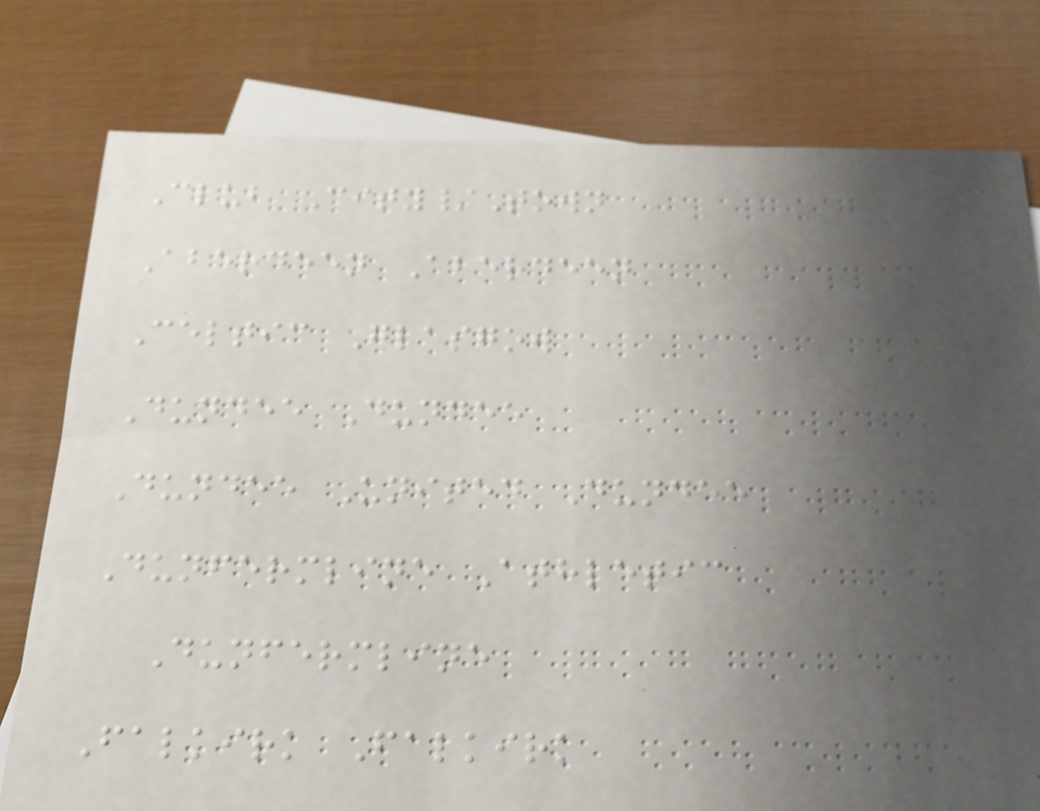Club City/Town
Aberdeen Aberdeen
Celtic Glasgow
Dundee Dundee
Dundee United Dundee
Dunfermline Athletic
Dunfermline
Falkirk Falkirk
